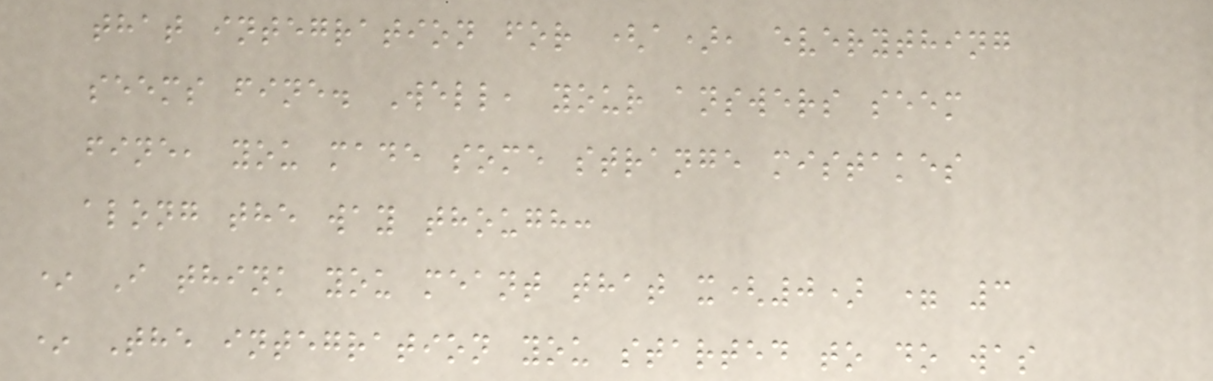that integration for (a), everything
seems fine. Well, your answers seem
fine, you made some strange mistakes
along the way though:
* I think you meant that x(0) = 3
* The integration you started to do was
